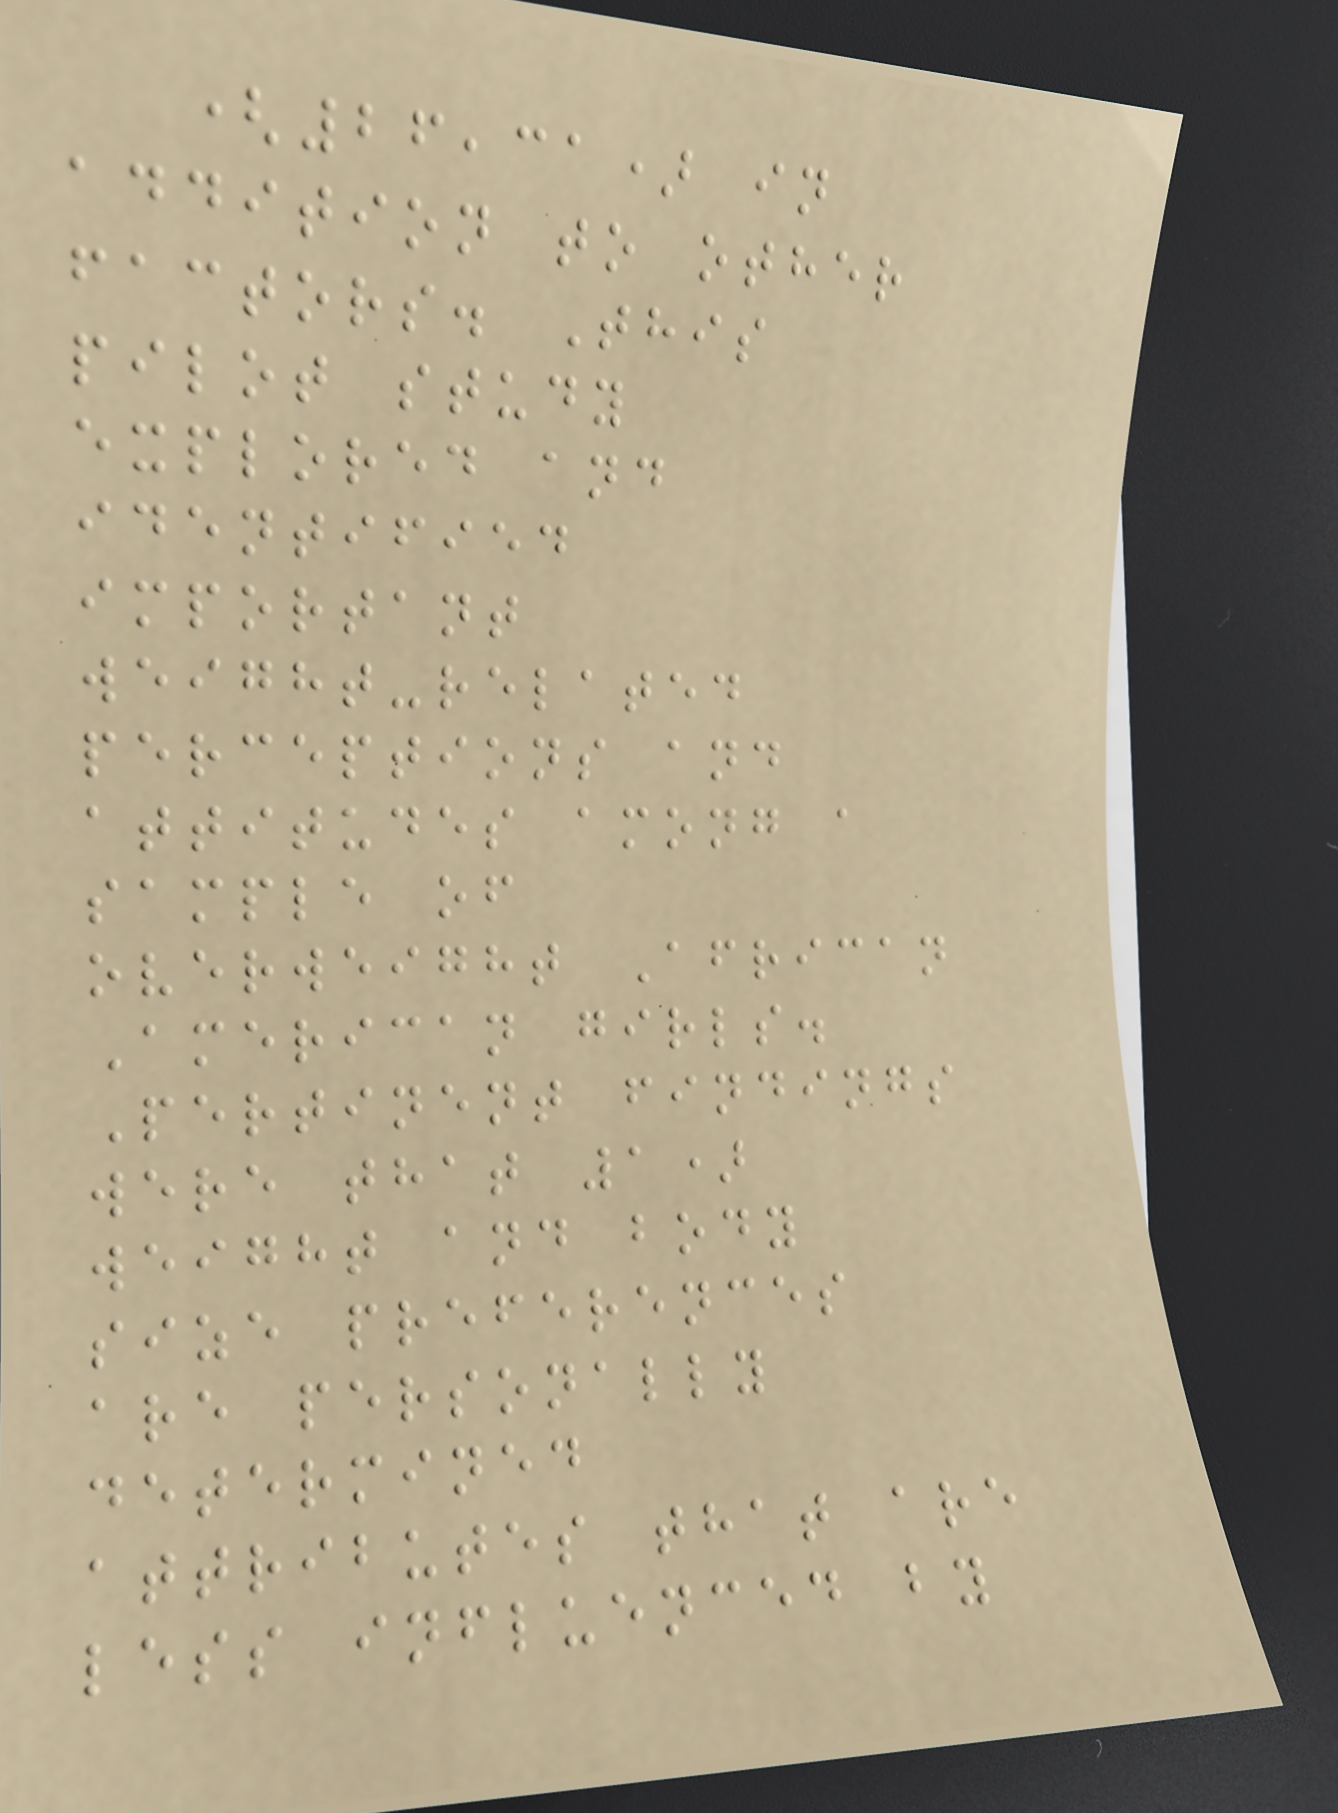(26,31) in
addition to other
factors. This
pilot study
explored and
identified
important
weight-related
perceptions and
attitudes among a
sample of
overweight African
American girls.
Pertinent findings
were that 1)
weight and body
size preferences
are personally
determined
attributes that are
less influenced by
